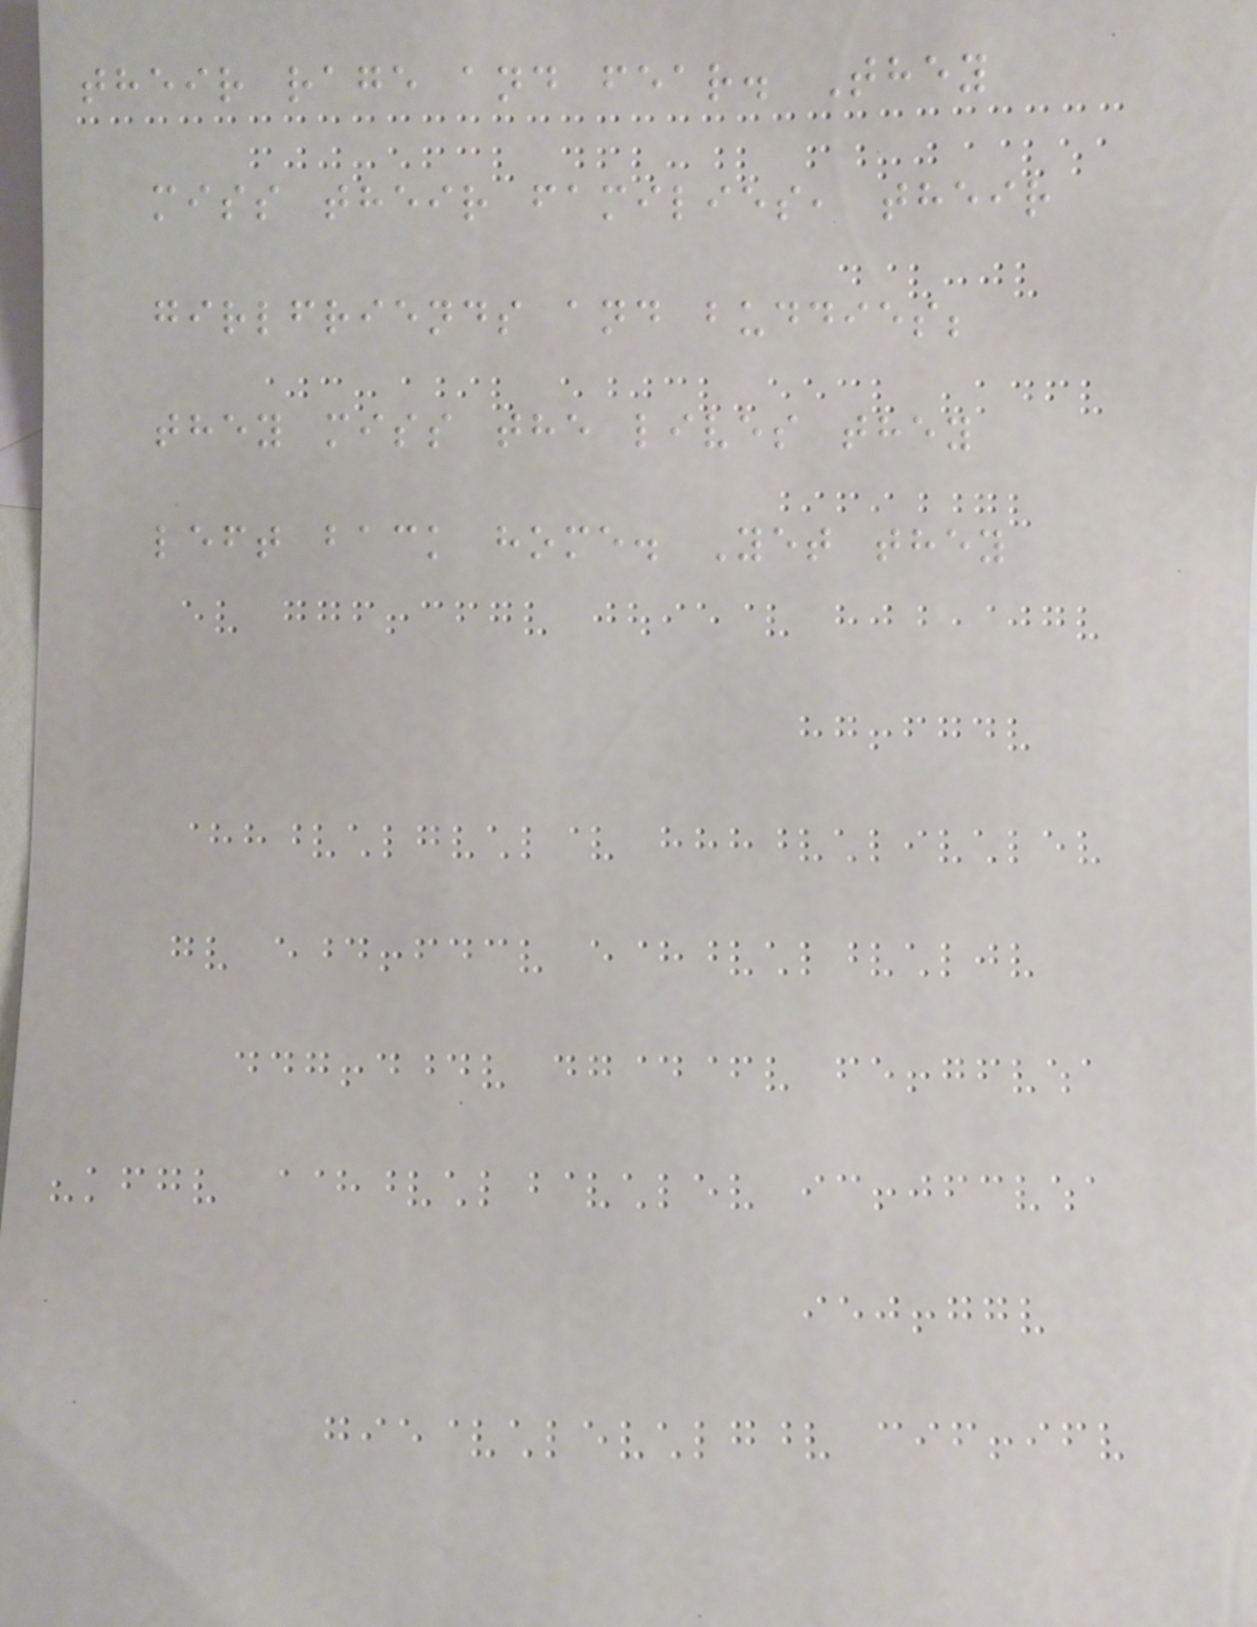their rage and fear. They
miss their families, their
girlfriends and buddies;
they miss the lives they
left back home. Yet they
